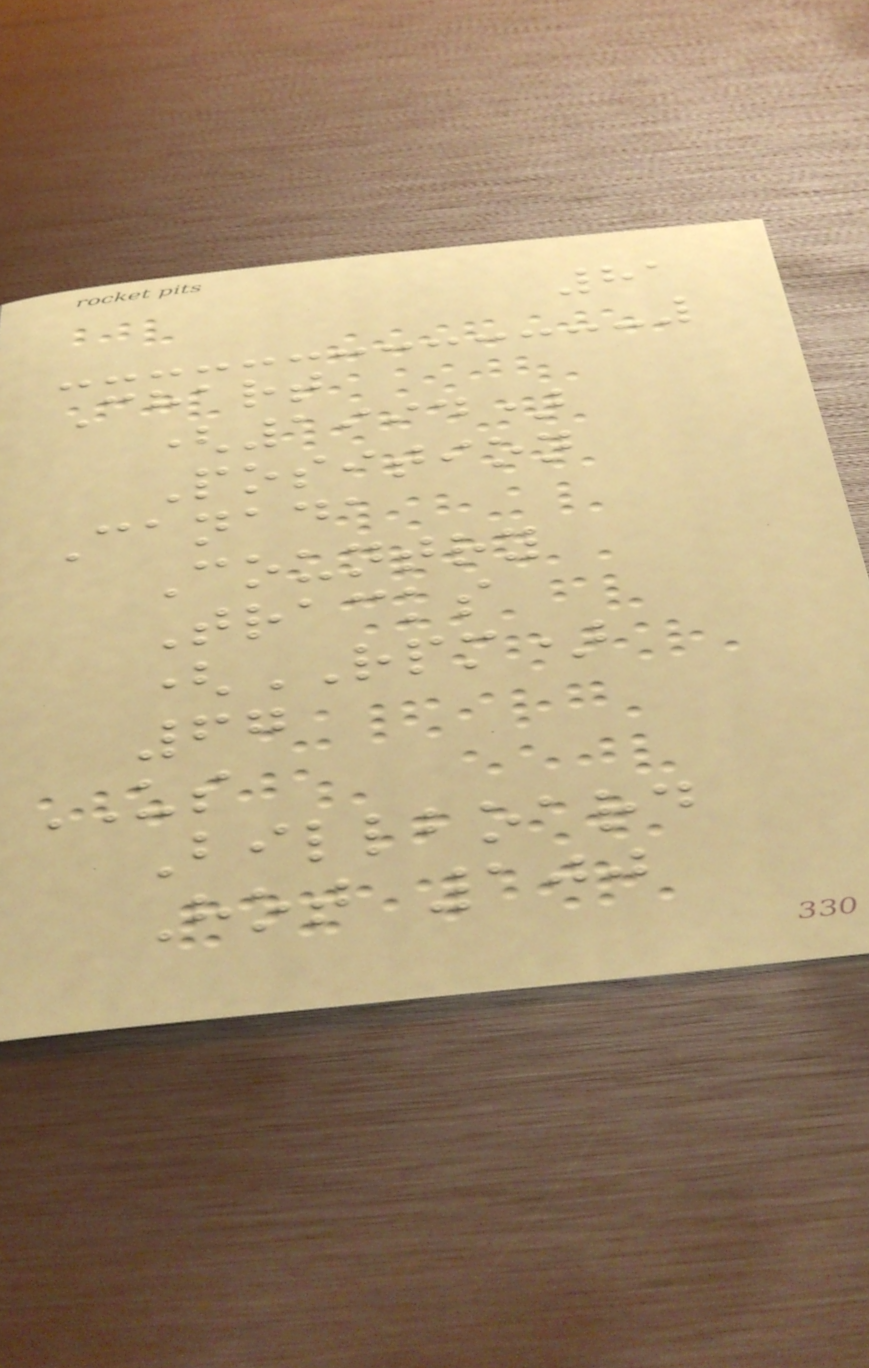81
Chart
(1994)
Position
Canada
Country
Tracks
(RPM)
67
US
Billboard
Hot 100
